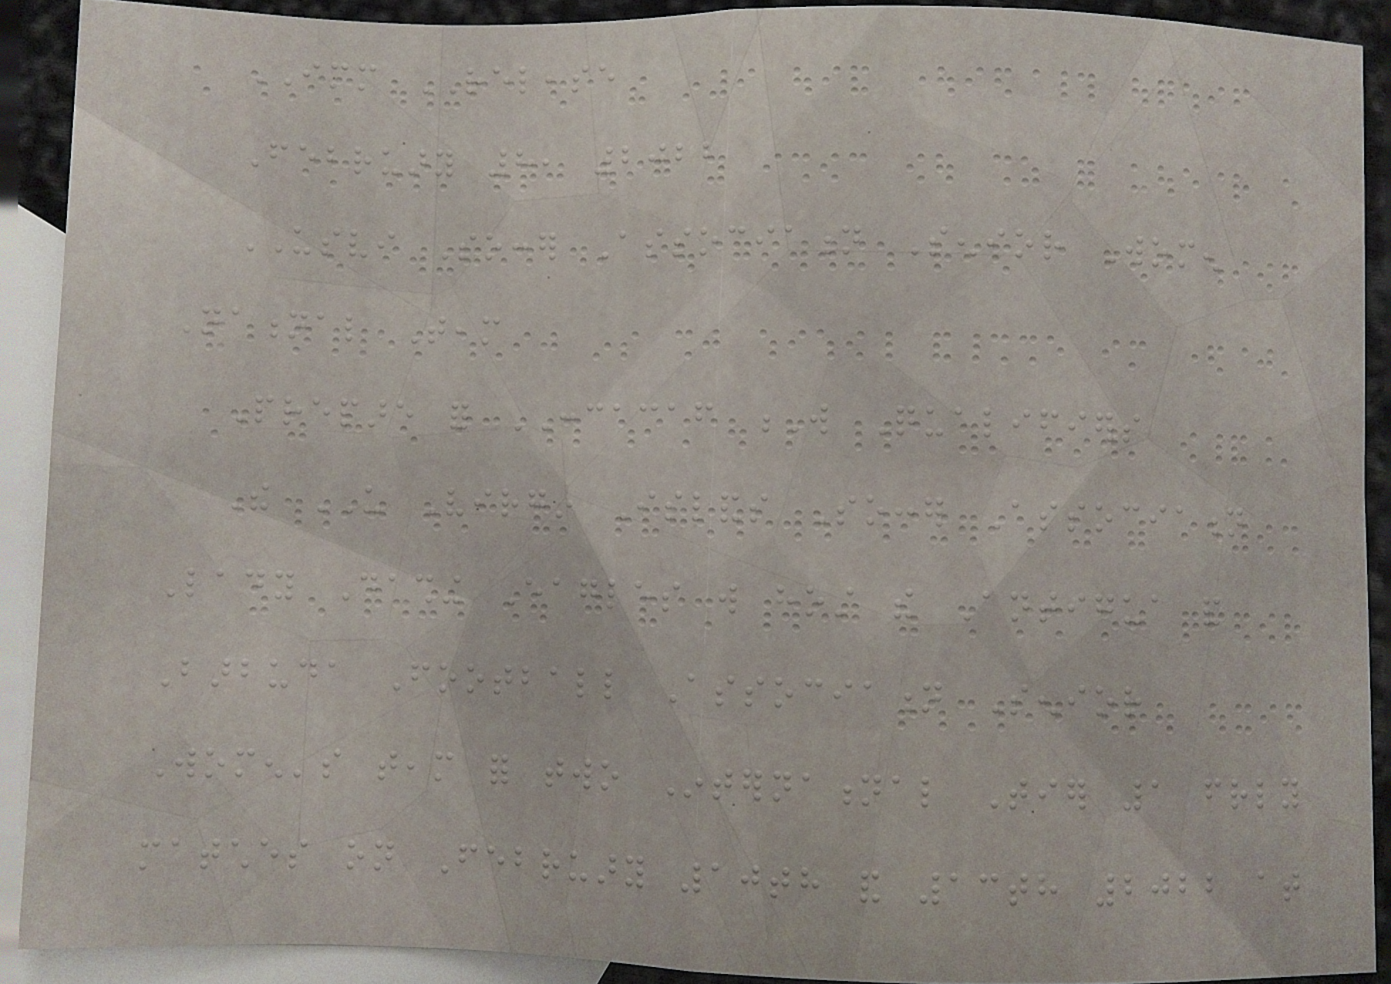IMMEDIATE RELEASE
February 8, 2022
USVI Soccer Association Senior Women
National Team
Prepare for CONCACAF W Qualifiers
The US Virgin Islands Soccer Association
Lady Dashing Eagles will host the Antigua and
Barbuda Football Association Senior
Women's team for two International Tier 1 friendly
matches on February 10th and 13th 2022 at
